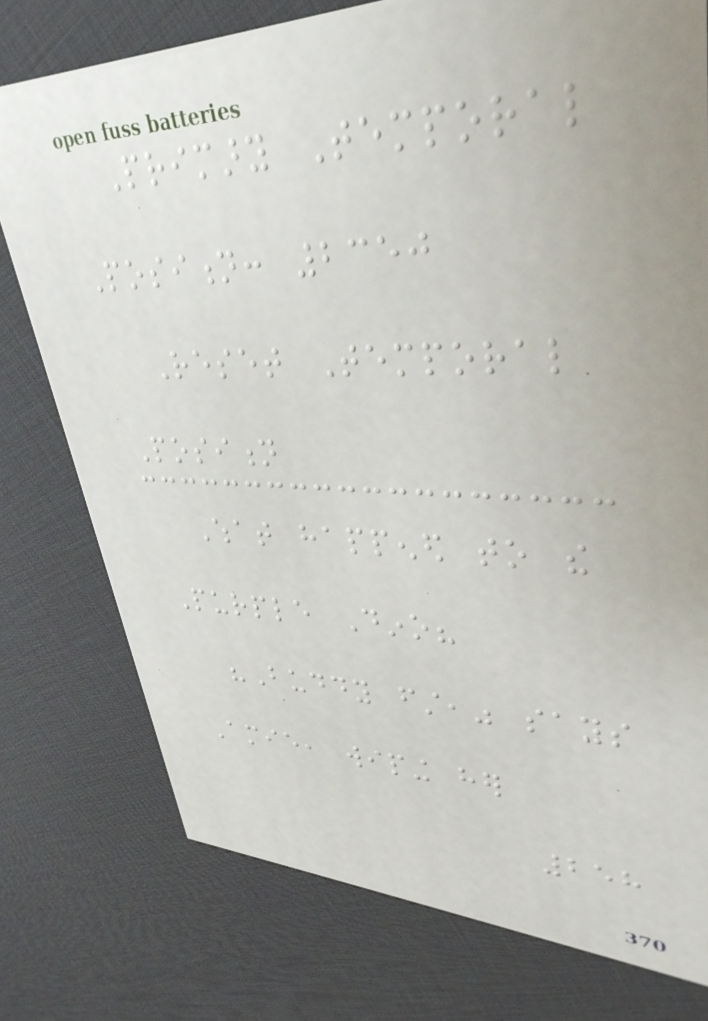Primary Temporal
Position: 2350
Reset Temporal
Position
What happened to the
Purple Dino?
"Buddy first," says
Amie, wiping her
258
